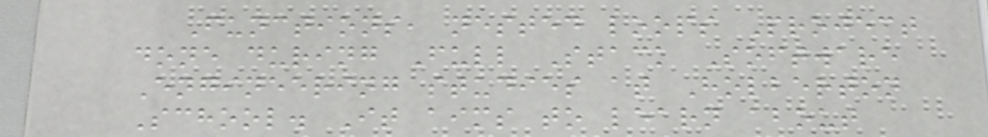Functions, nested loops Project
done during Full Stack Software
Engineering studies at Holberton
School. It aims to learn about
